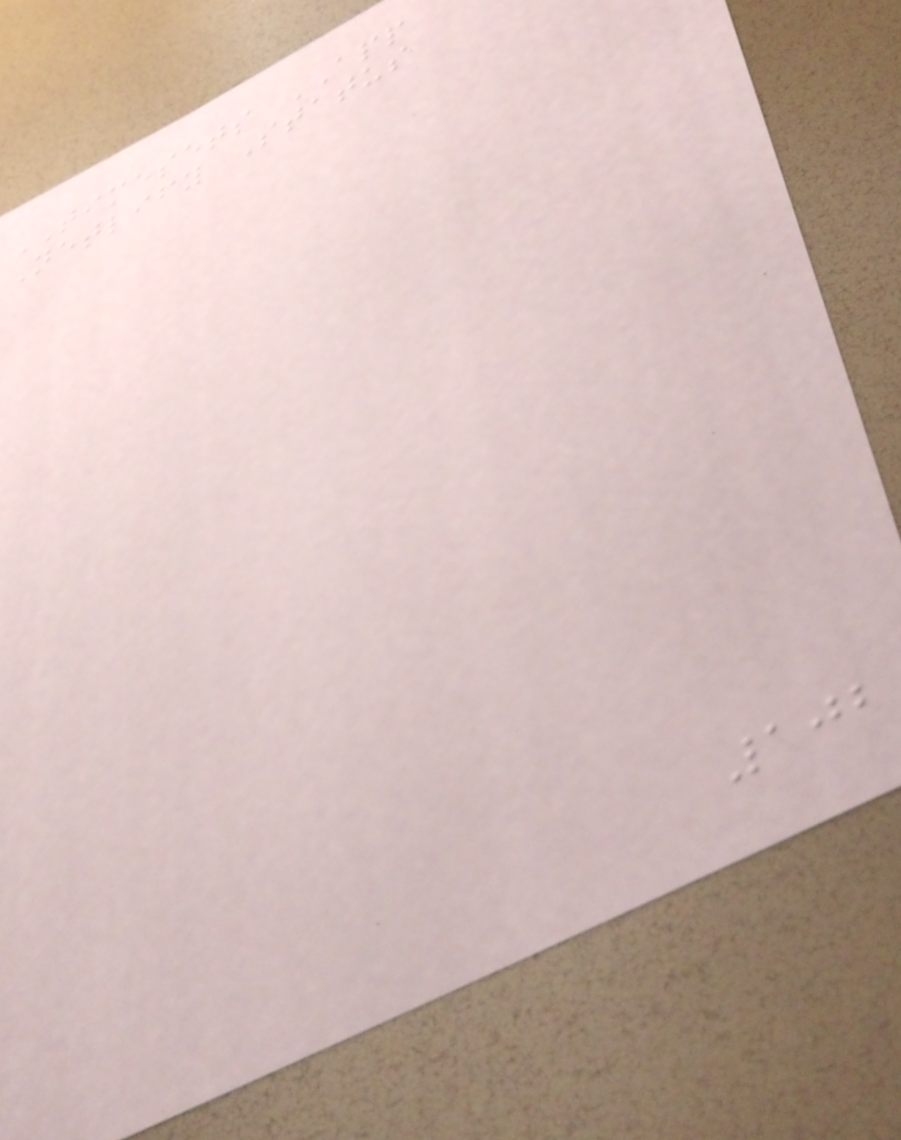TIMESETS APP
Netlify Status
102
